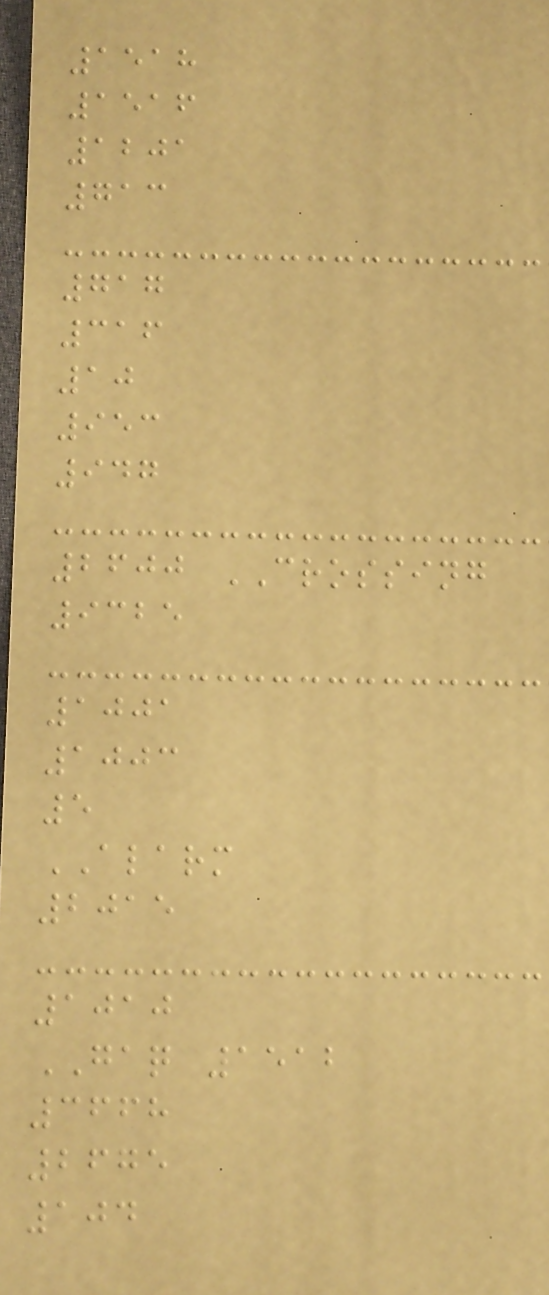1518
1516
1201
713
717
316
10
953
947
2600 CROSSING
9325
1001
1003
5
ALARM
2015
1010
GAQ 1512
3668
2675
104
